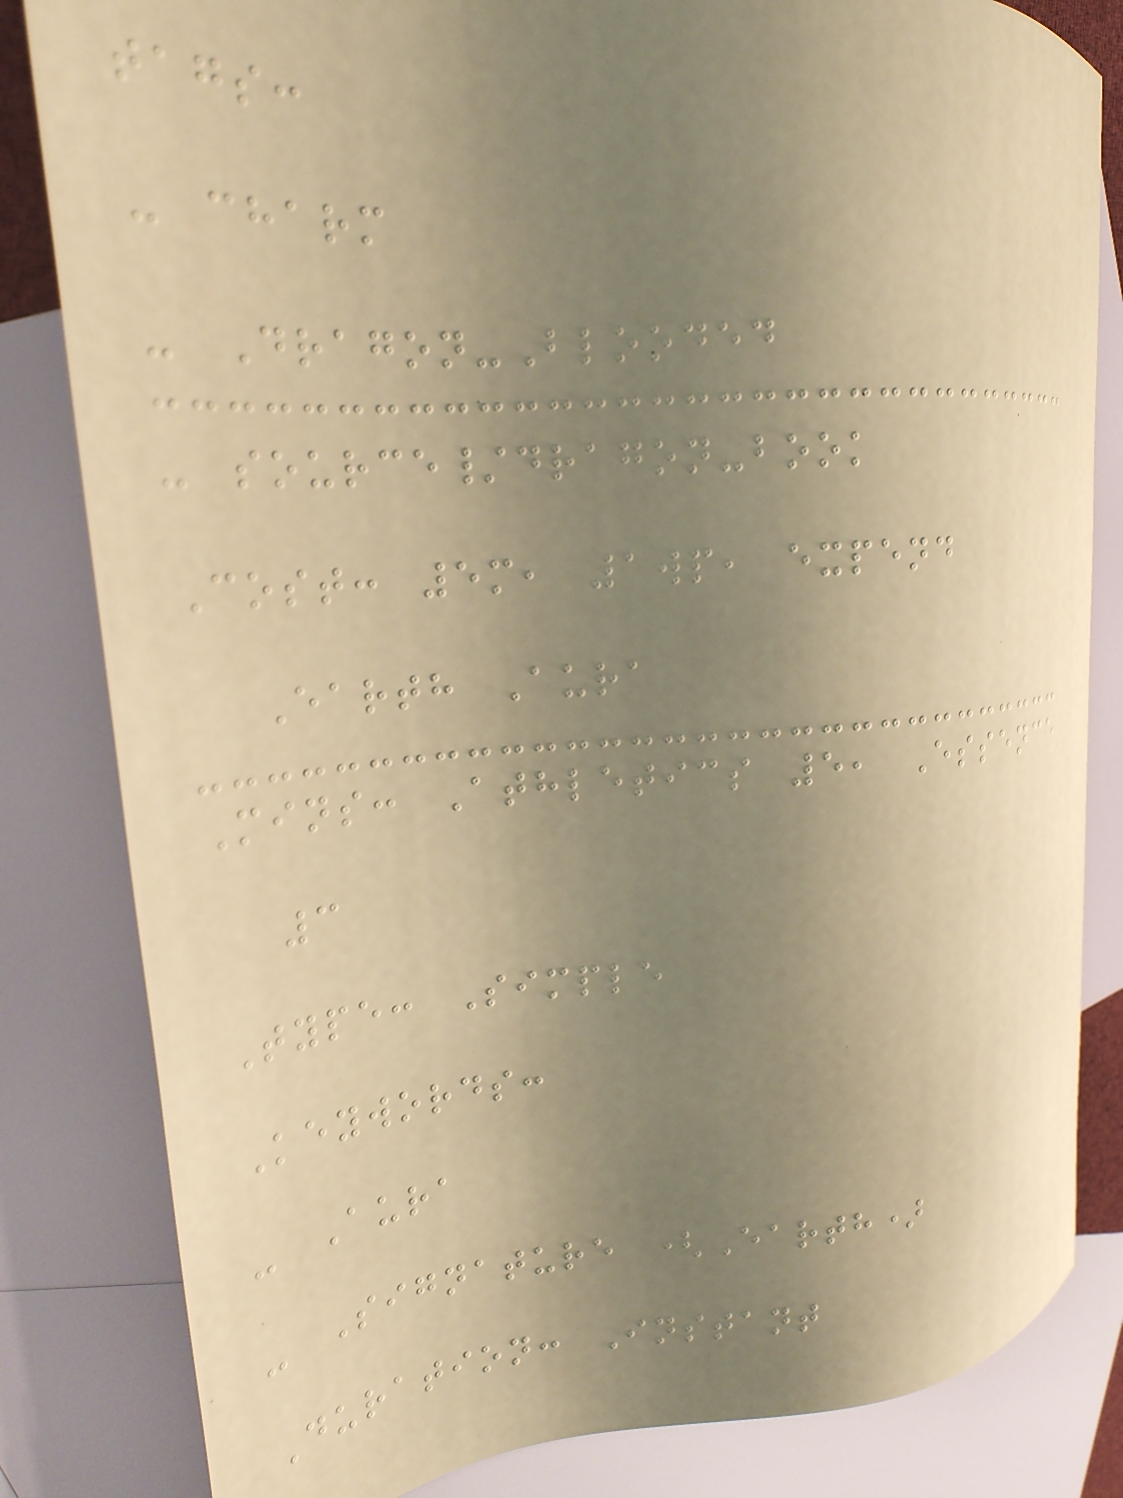tags:
- charm
- Dragon-Blooded
- source/dragon-book
Cost: 5m, 1wp, expend
Earth Aura
Mins: Athletics 5, Essence
3
Type: Simple
Keywords:
- Aura
- Signature (Earth)
Duration: Instant
